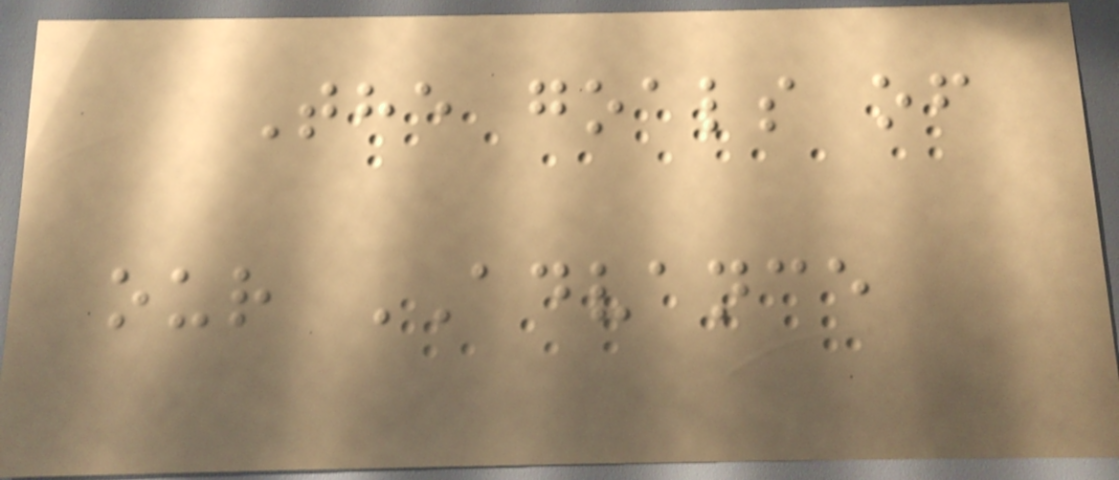The goals of
our ADVANCE
